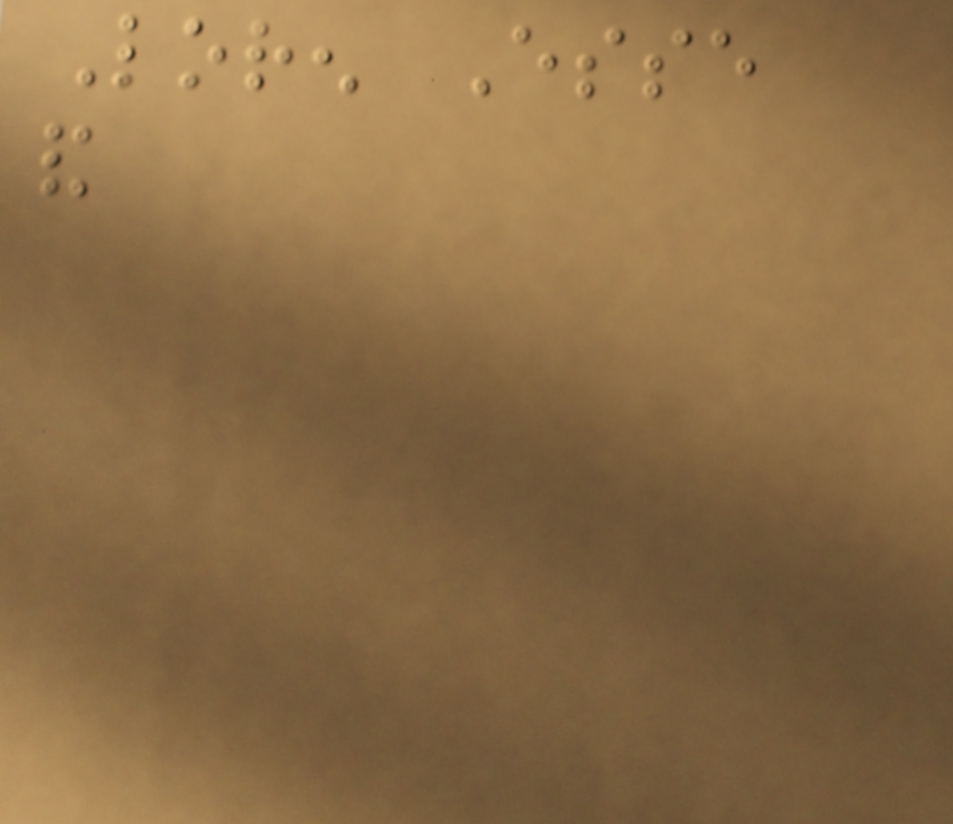Loren Esse
and
